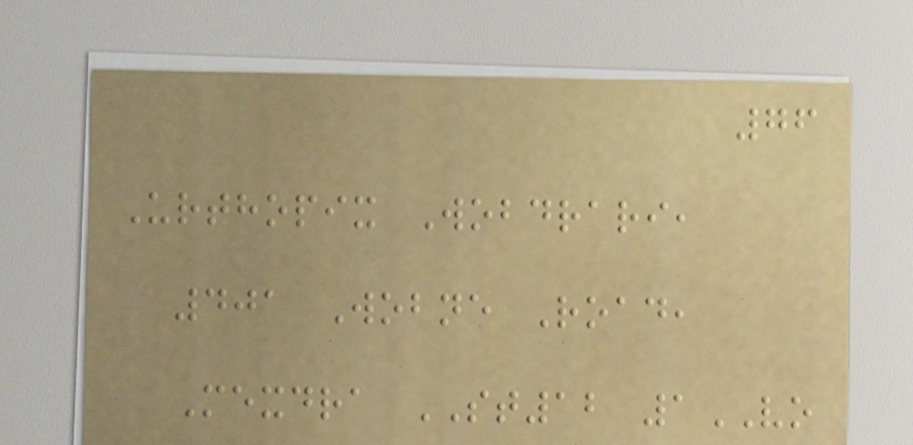76
Urthopix Wobdrari,
401 Wobne Road,
Mexdra ST12 1VO
